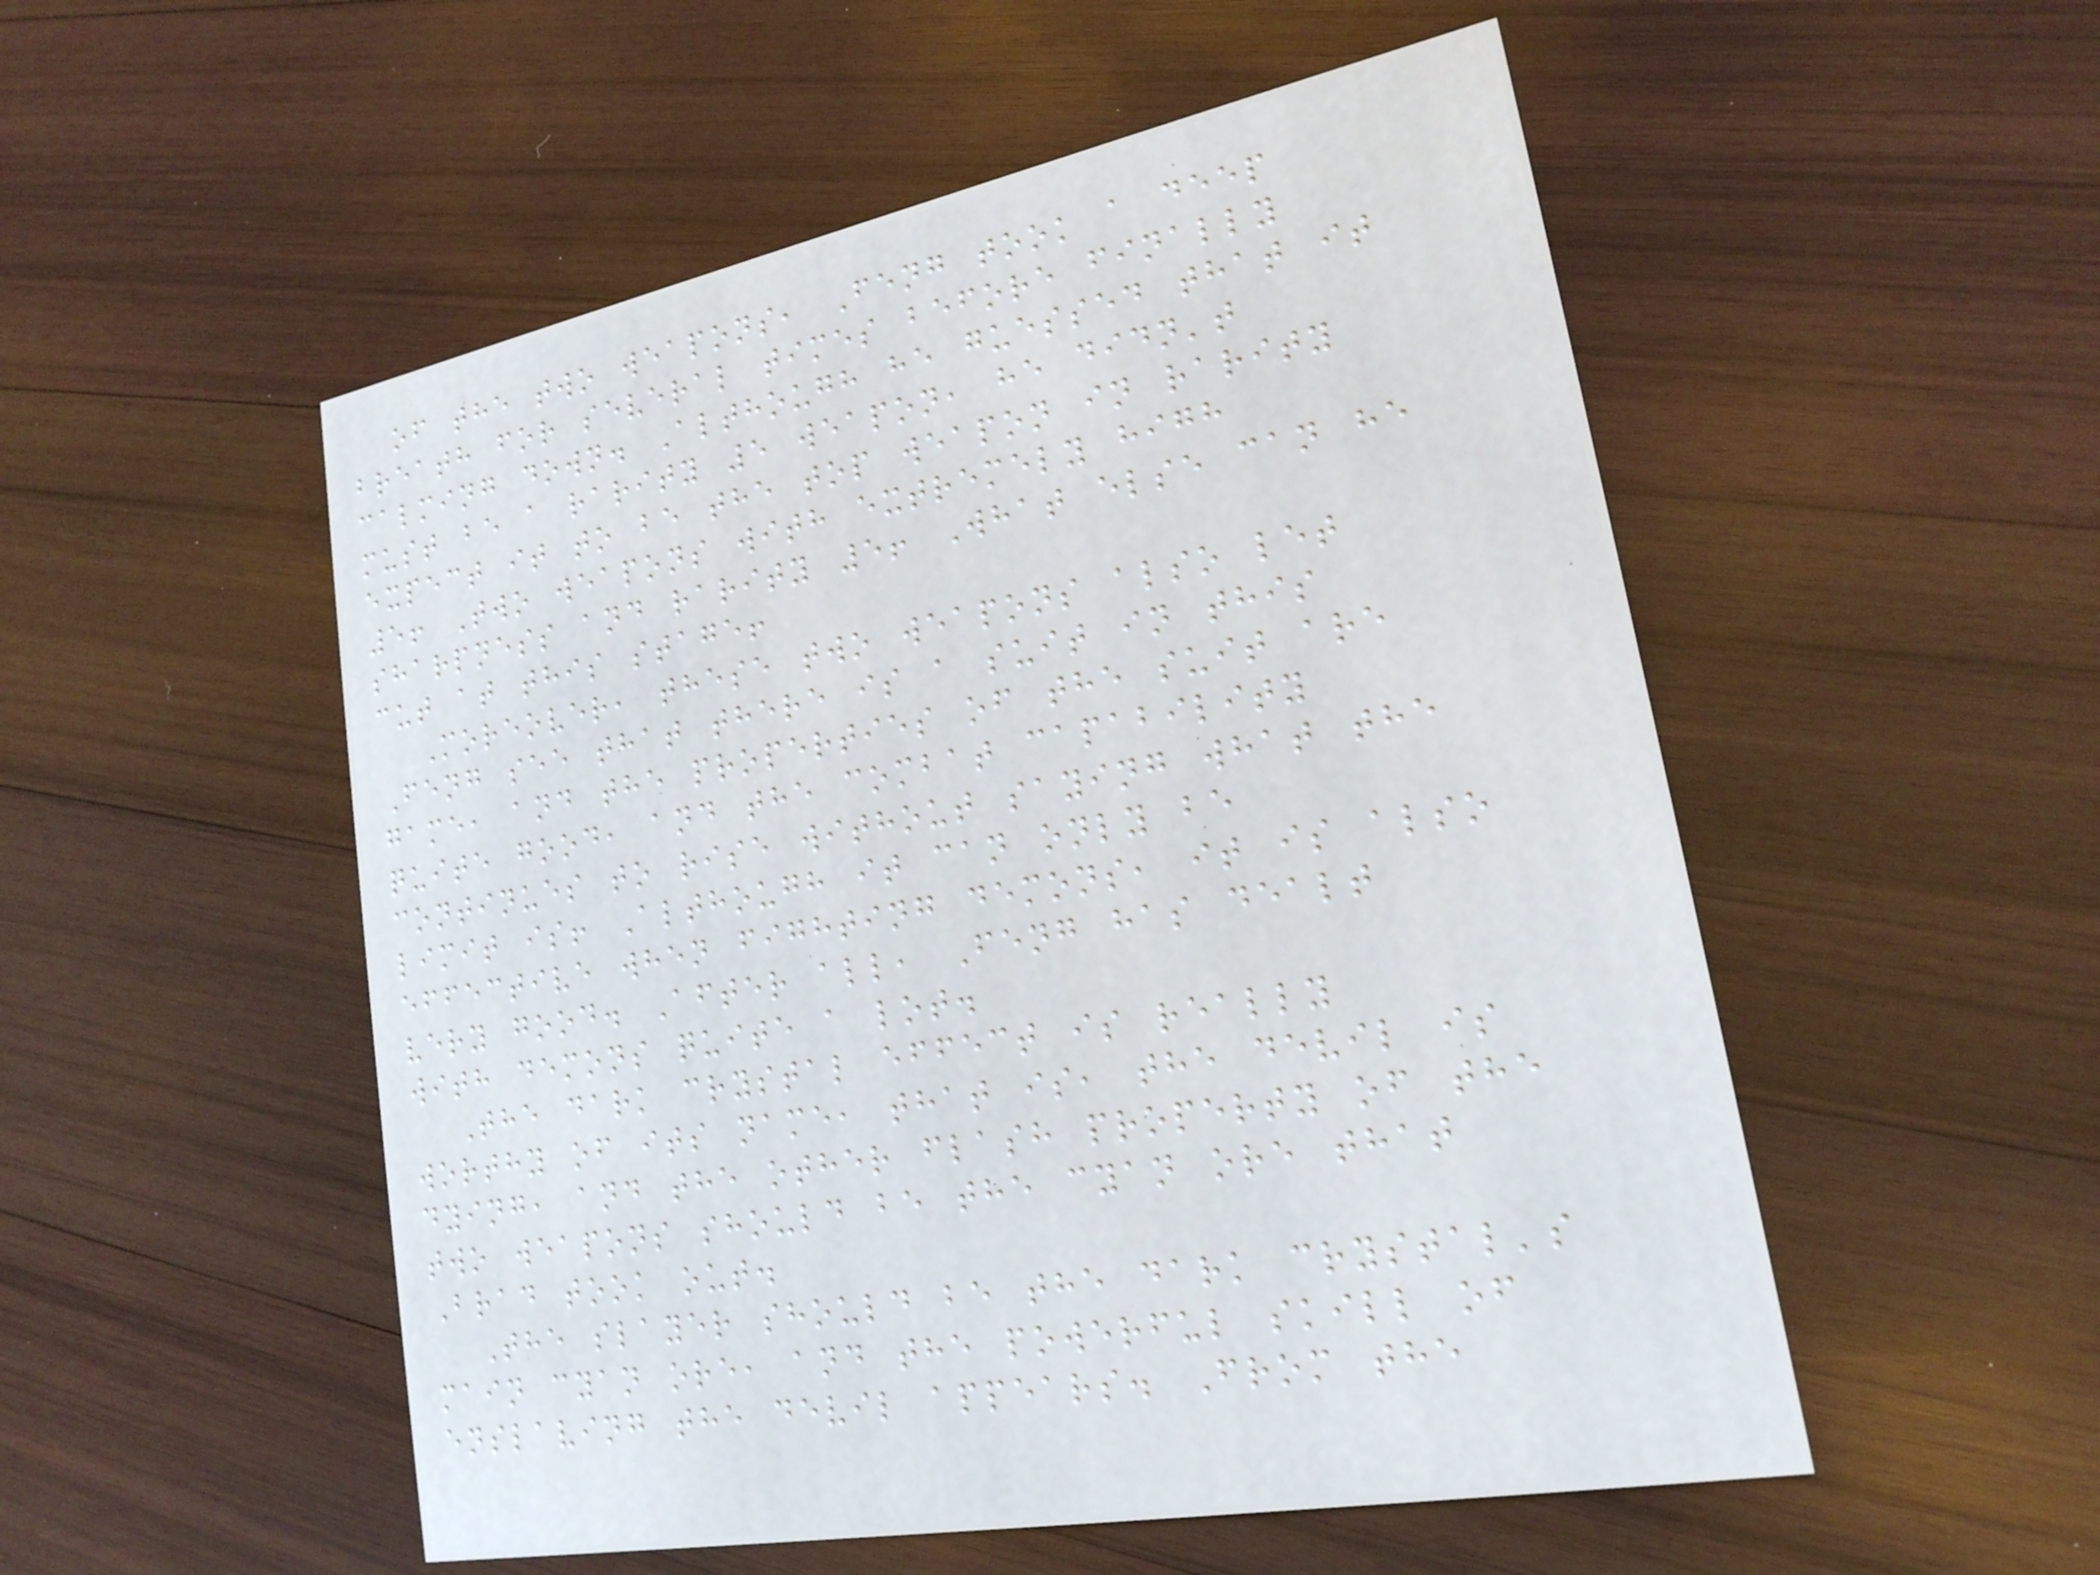of the two weapons, Feng took a deep
breath for several times before finally
calming down. Although he guessed that it
must be a rarity 5 weapon, he didn't
expect it to be the top weapon in rarity
5! Two weapons with extremely high
sharpness and rarity 5! What else can he
cut at this stage!
Moreover, these two weapons also let
Feng see that there is a suit in this
game, and the properties of the suit are
quite good, and the combat capability
continues to rise without saying what the
limit is! Although it can only be
effective when fighting demons, it is also
very good. After all, Feng has dealt
with demons quite a lot.
The dark crystal effect is really
worthy of its name, that is, the devil is
dying, and the other flash property of the
two weapons should be the cyan ore that
Brad took out.
The slayer should be the dark crystal's
main cyan ore, and the powerful skill of
enslaving the devil appears. From the
